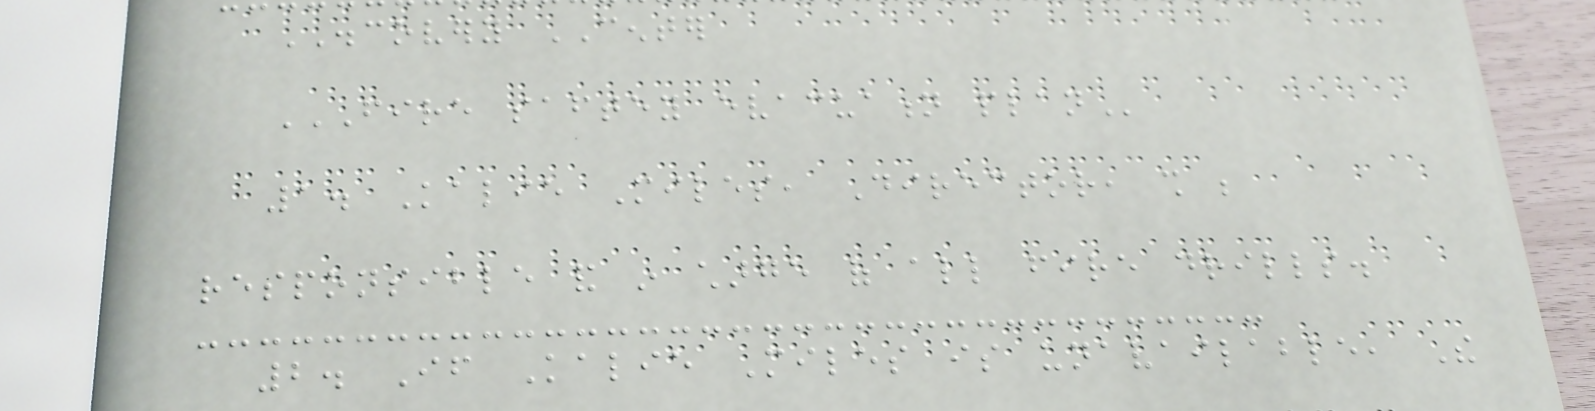DISCOVERY CENTER
FIRE SAFTEY EVACUATION PLAN
1. Kalie Miles, Director, shall be
responsible and in charge of all fire drills.
2. If Kalie Miles is unavailable, The
